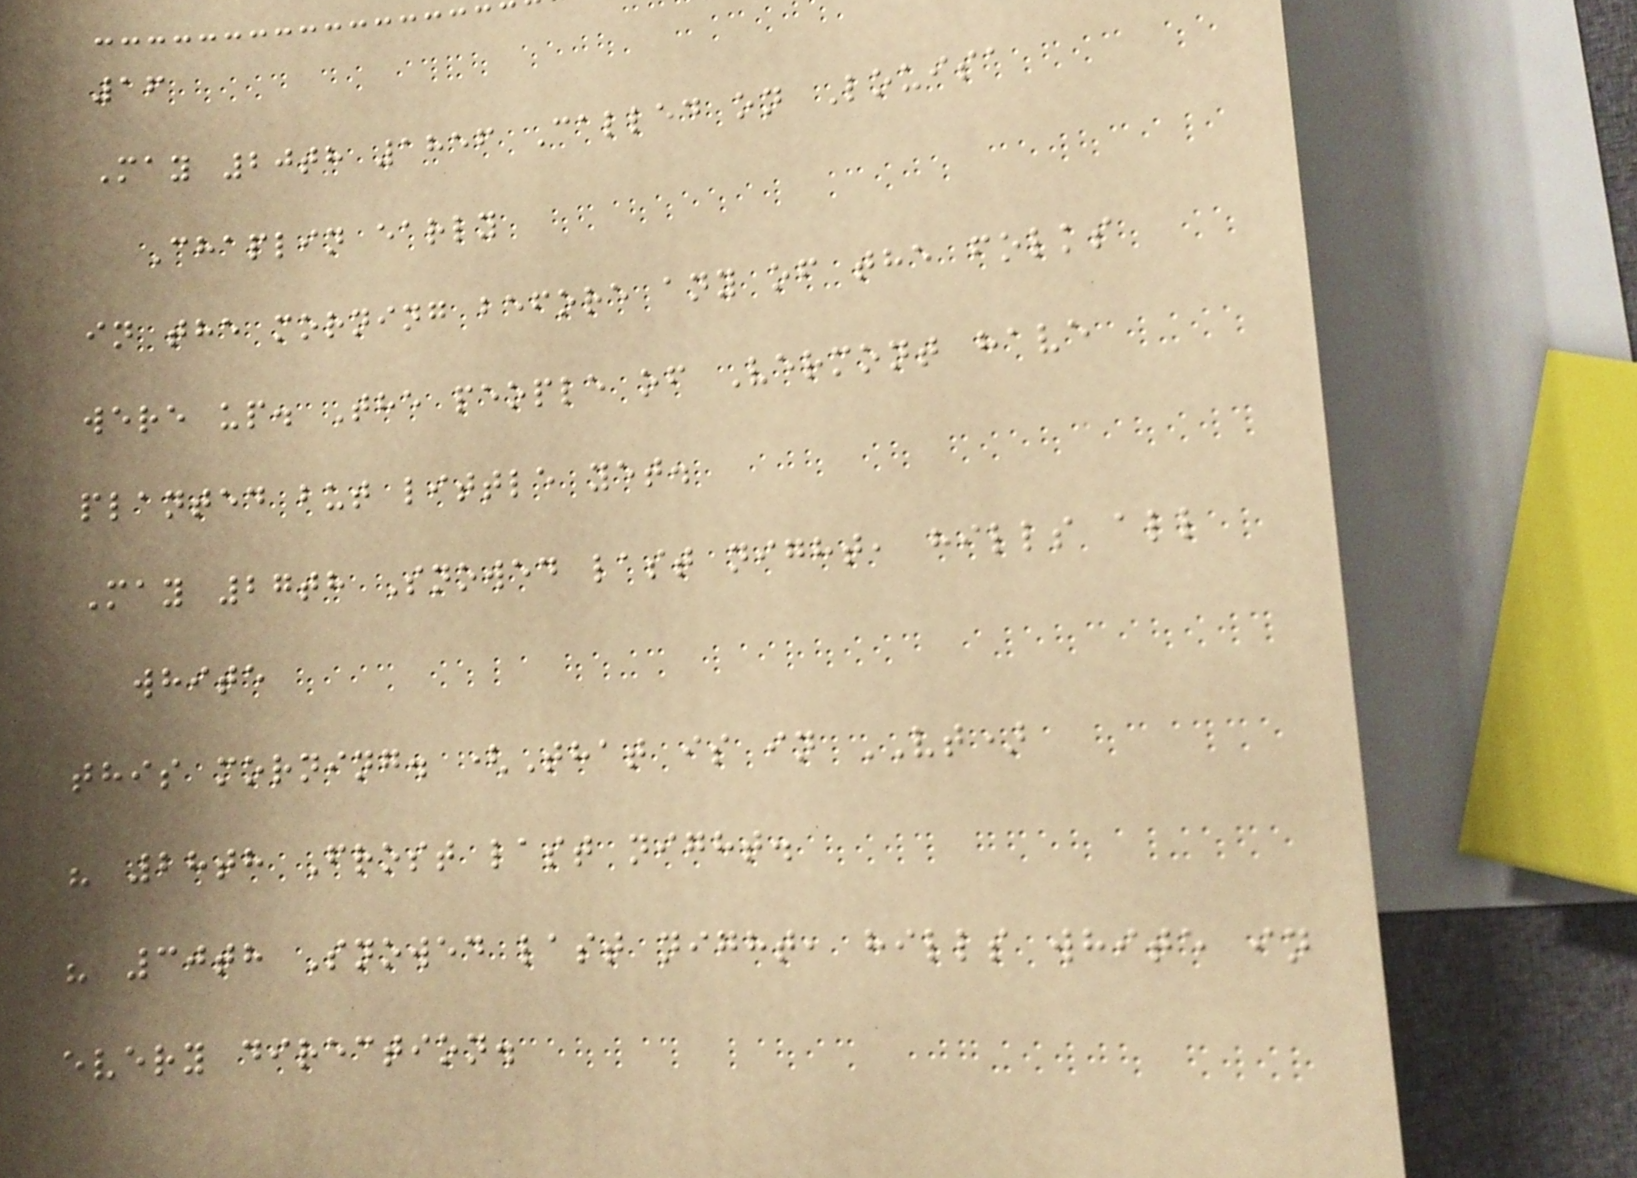16
May 20th 1856 Called on Louisa
Chaplin early
in the morning before any of the folks
were up. The people of Vermont have
planted but little yet.
May 27th Snowed last night, hills all
white
this morning. (That is in VT)
" 28th Frost last night.
" 30th Snowed last night, hills white in
every direction.
